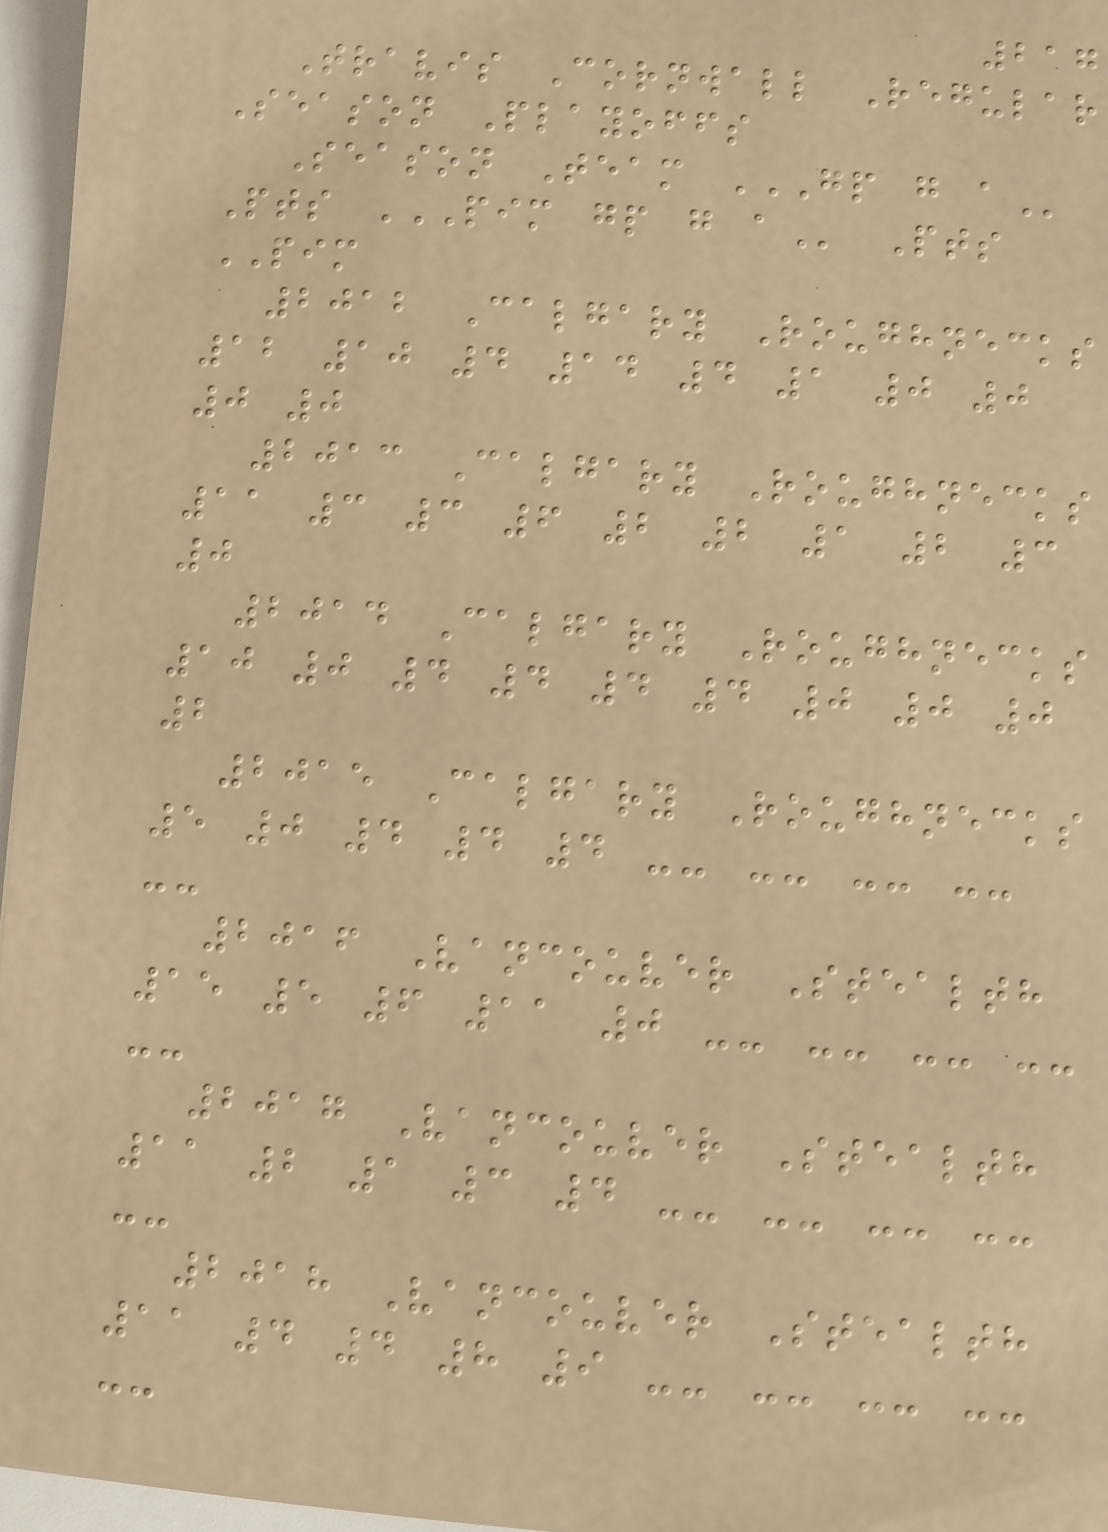217
Travis Cornwall Regular
Season Playoffs
Season Team GP G A
Pts PIM GP G A Pts
PIM
2012 Calgary Roughnecks
12 10 4 14 4 1 0 0
0 0
2013 Calgary Roughnecks
11 3 3 6 2 2 1 2 3
0
2014 Calgary Roughnecks
10 0 4 4 4 4 0 0 0
2
2015 Calgary Roughnecks
5 0 4 4 4 -- -- -- --
--
2016 Vancouver Stealth
15 5 6 11 0 -- -- -- --
--
2017 Vancouver Stealth
11 2 1 3 4 -- -- -- --
--
2018 Vancouver Stealth
11 4 4 8 9 -- -- -- --
--
